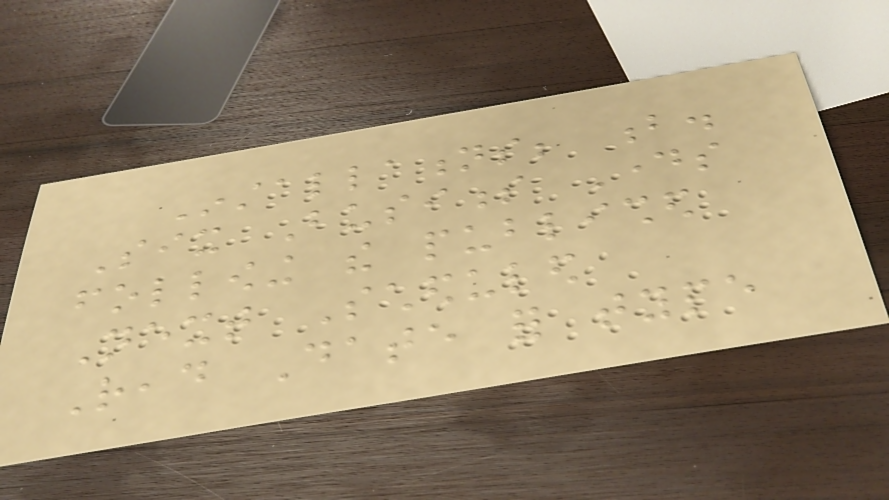Installations; b.
Six Business Days
following the published
Next Scheduled
Read Date for type
